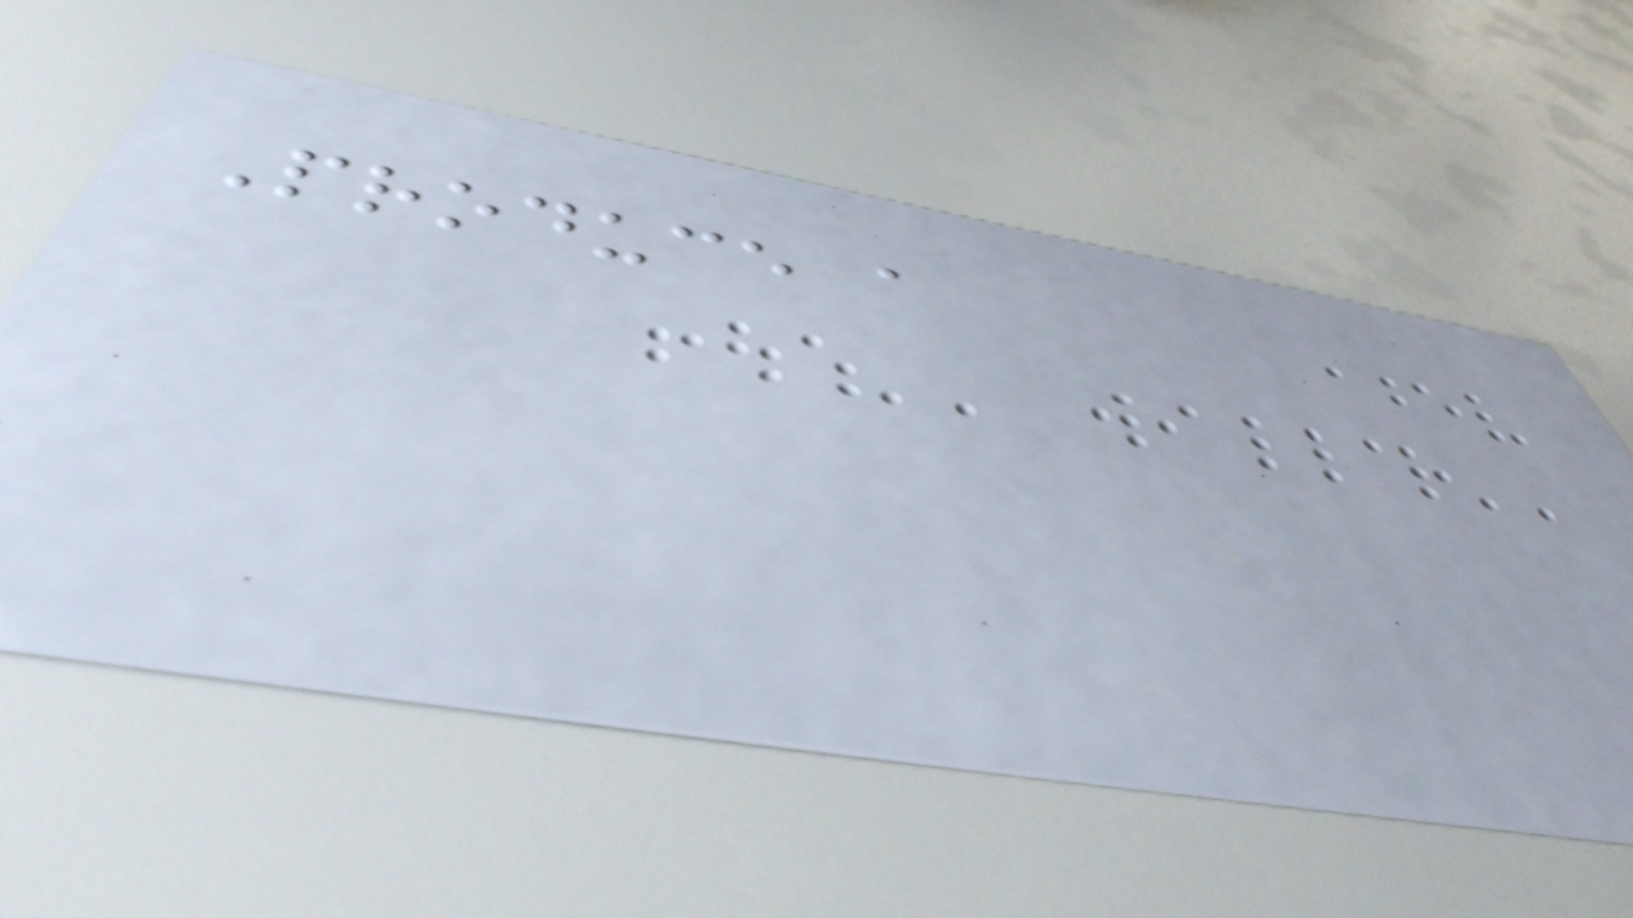Produce a
